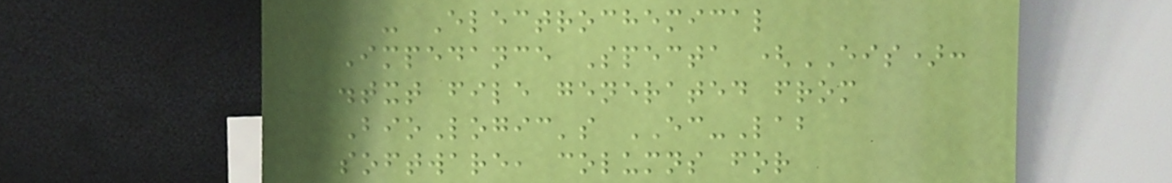- Electrochemical
Impedance Specta (EIS):
.txt file generated from
BioLogic's EC-Lab
software, columns for
